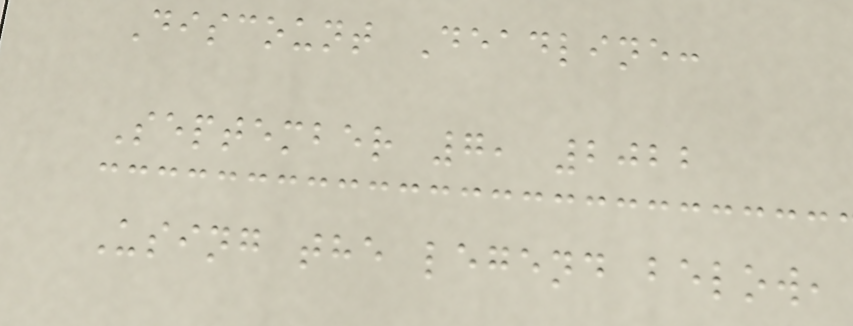Discount Deadline:
September 7, 2022
Using the legend below,
